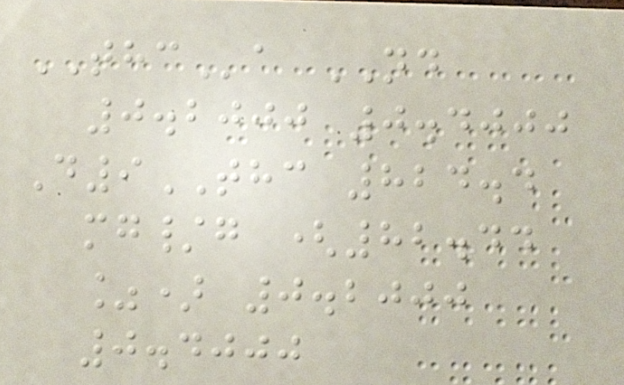THCa ND
0.2000 0.4000
D9THC 824.4
mg/g (82.44
%) 0.2000
0.4000
